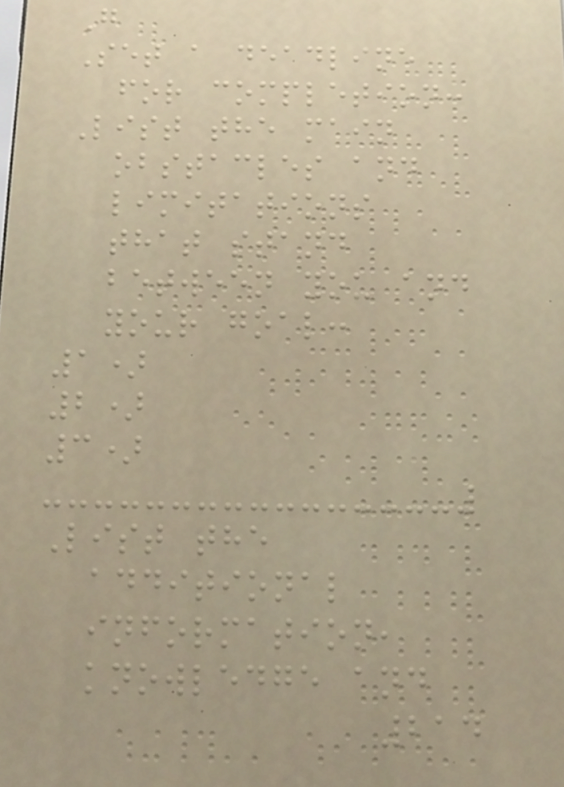G
Set a deadline
for completion:
List the main
obstacles and
limitations
that stand
between you and
your goal:
1)
2)
3)
List the
additional
information,
knowledge and
214
